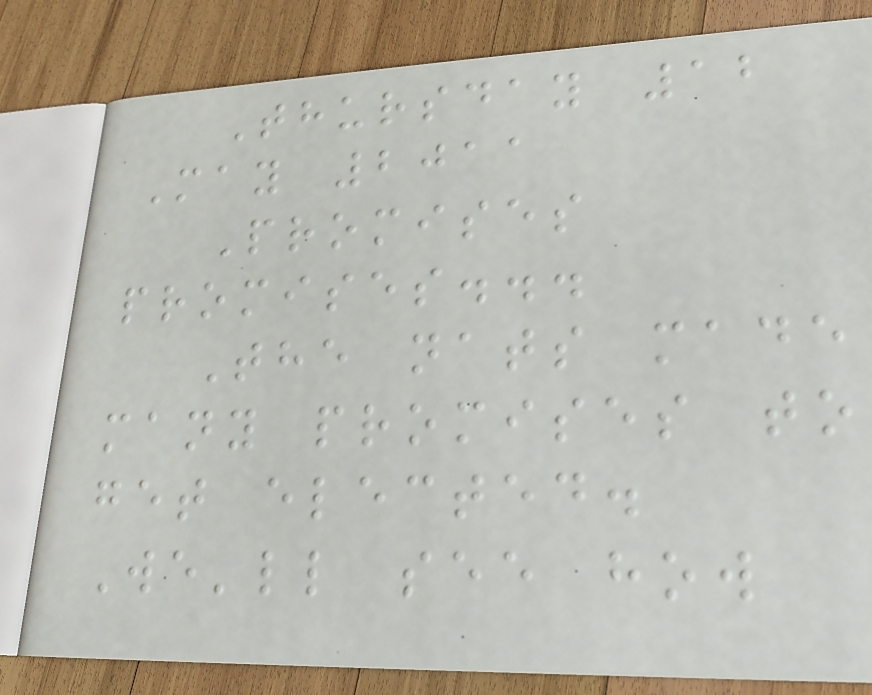Thursday 12
May 2011
Promises
promises...
The nats made
many promises to
get elected.
We'll see how
